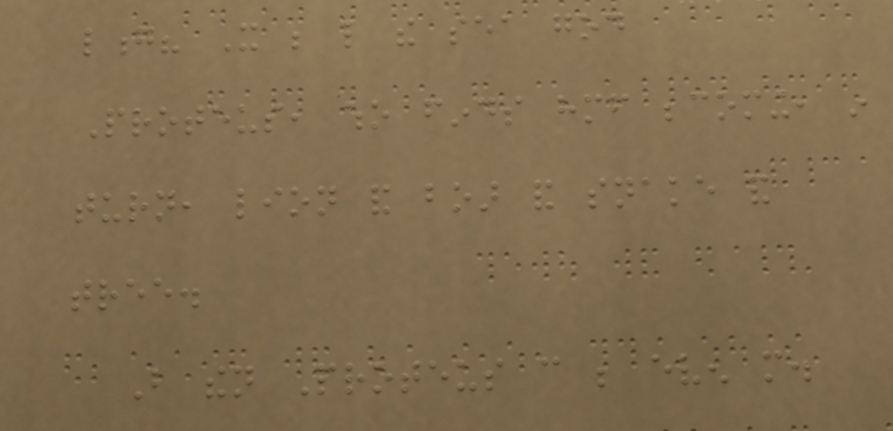long? It be like the sea god
Proteus, who finds himself becoming, in
turn, lion and boar and snake and
tree.
But then Proteus can be even more.
